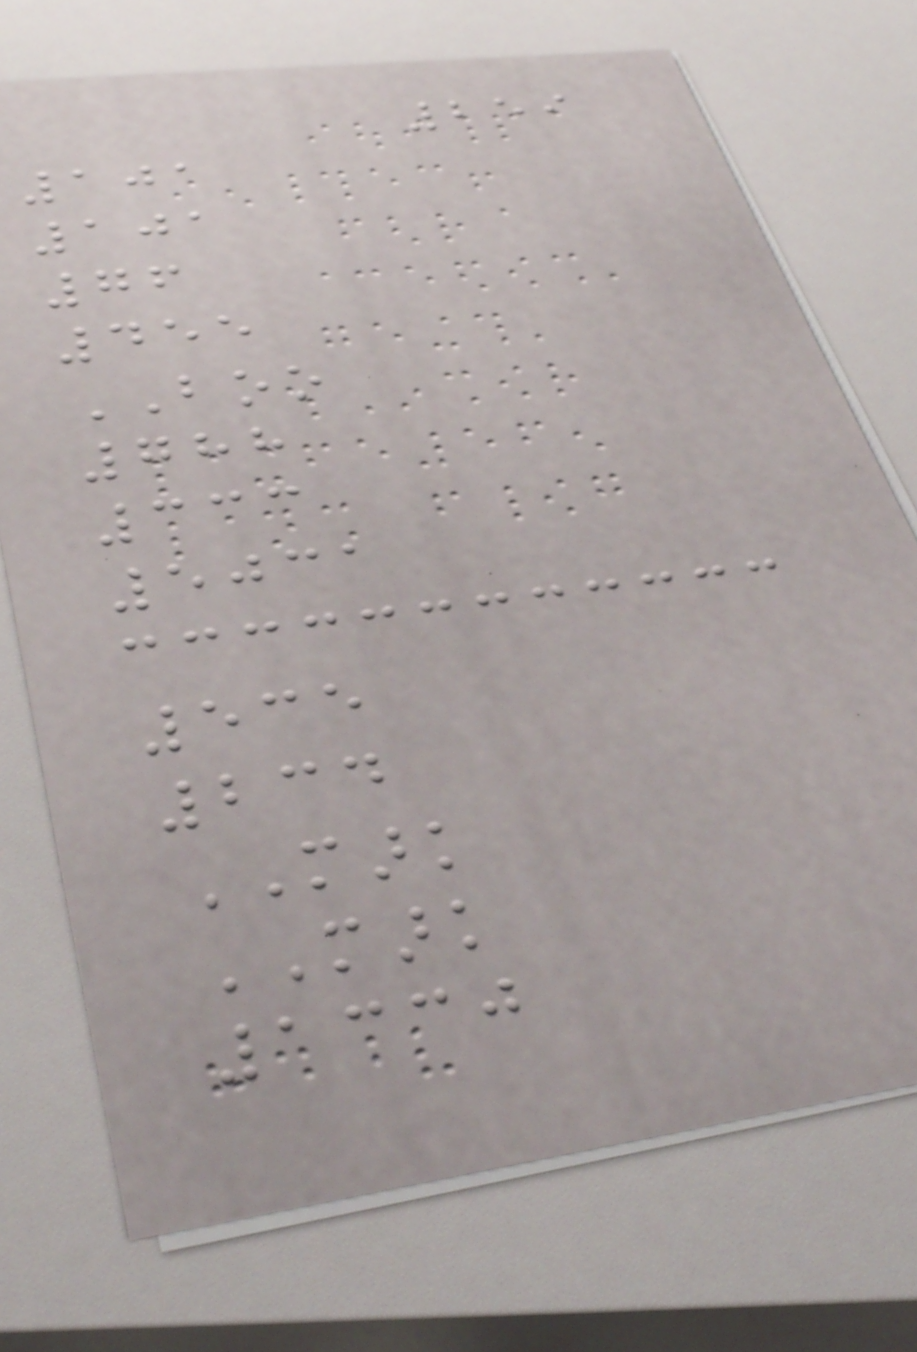259
101
101
76
455
BOO
788
333
5031
535
234
MARK
MARK
1330
